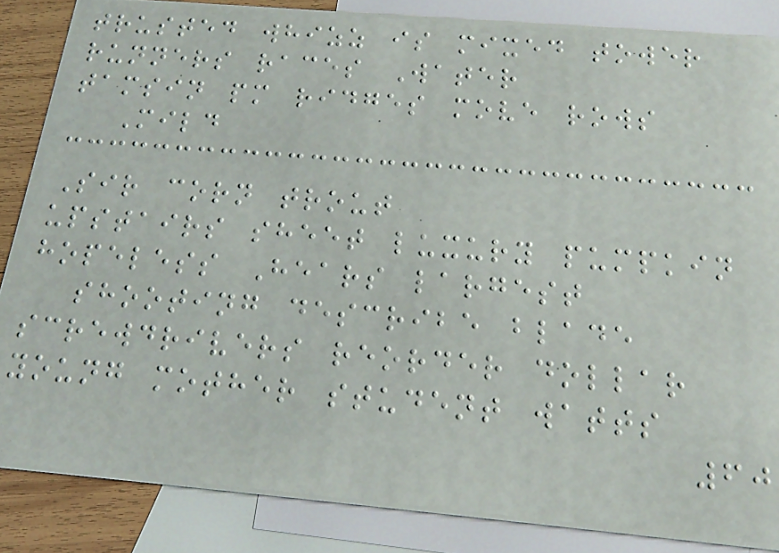trusted whizz is mixed tower
runners races Water
tamsin pm ridges move rows
Mild
Sir corn trout
upstairs sheet luxury pumpkin
hopeless Hears largest
shooting describe blade
screwdrivers reorder dollar
young mother student watts
60
